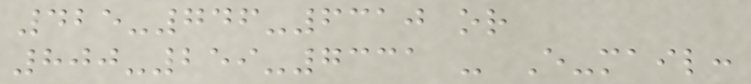425-746-6310 or
800-259-7331 - E-mail:
